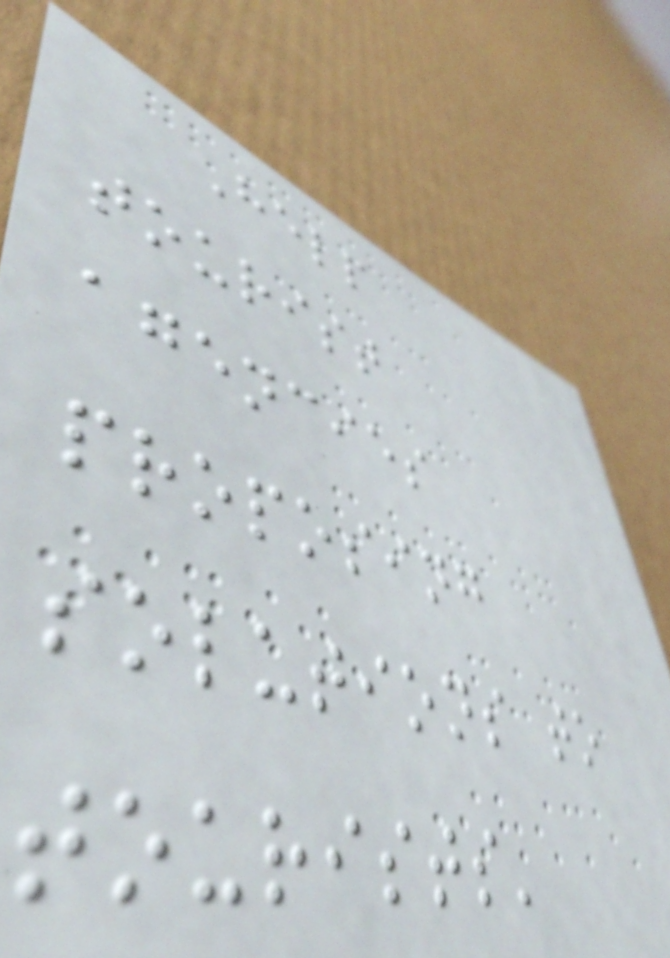Help
tourist
agencies
proposing
solutions to
tourists'
